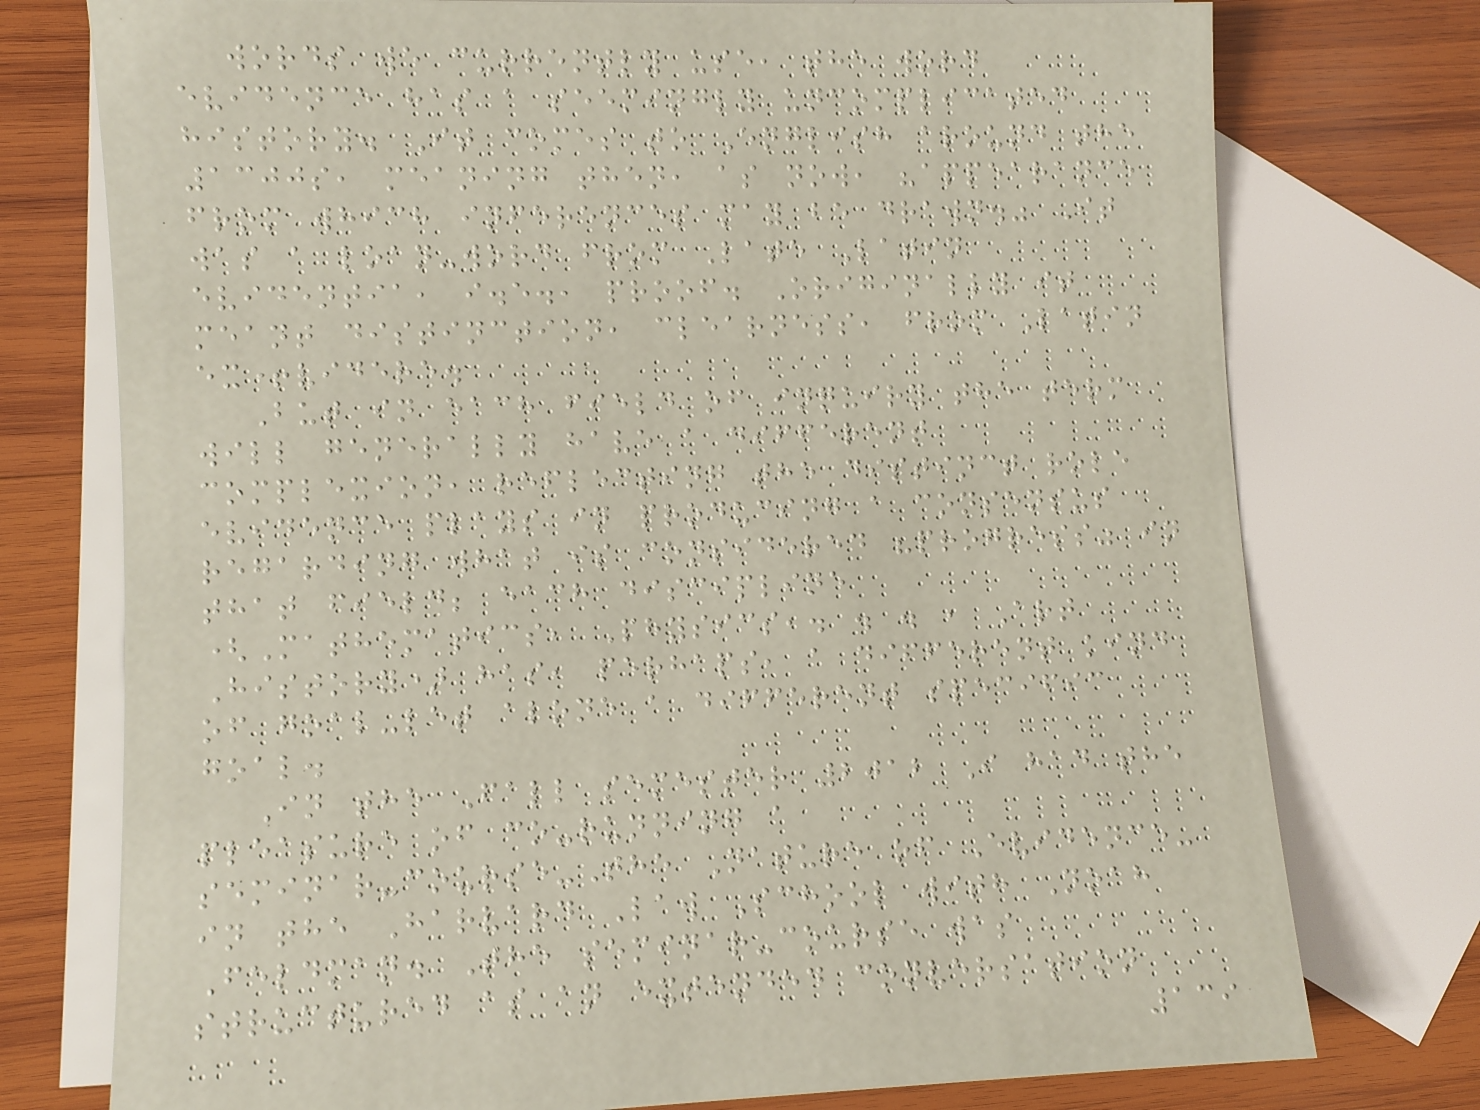words we currently use, the word
evidence has a seemingly uncomplicated
history. It comes to English around the
1300s, meaning then, as now, "appearance
from which inferences may be drawn." It
was a loan-word from Late Latin
evidentia, i.e., proof. Originally it
meant distinction, clearness, from Latin
ex+videre.
But in each field of inquiry the term
will generally have a different
complexion, reflecting the distinct role
evidence plays in producing a consensus
regarding what is considered "progress" in
that field; each discipline
(Mathematics, Physics,. . . , Art
History) has, perhaps, a different kind
of goal-let alone a different specific
goal.
In the Fall semester 2012 I had the
pleasure of co-running a
seminar-course-The Nature of Evidence-
in the Harvard Law School with Noah
Feldman. The seminar-course was
structured as an extended conversation
139
